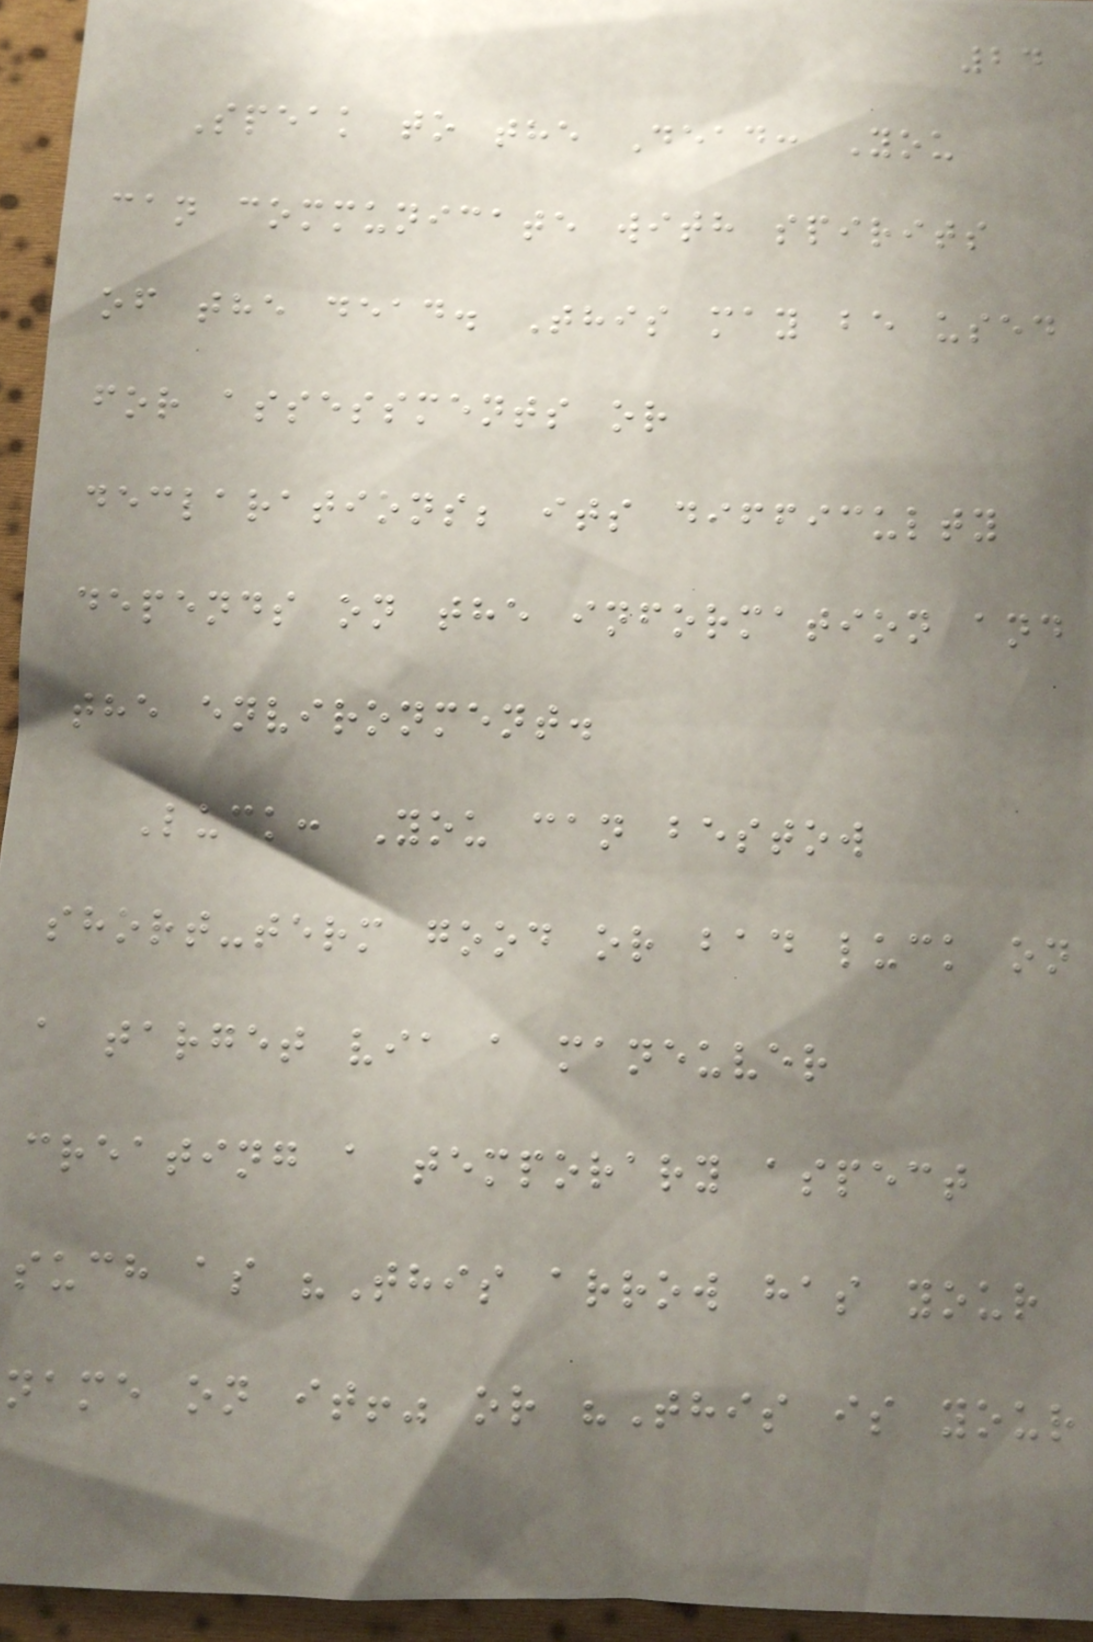24
Speak to the Dead: You
can communicate with spirits
of the dead. This may be used
for assessments or
declarations; its difficulty
depends on the information and
the environment.
Luck: You can bestow
short-term good or bad luck on
a target via a maneuver
creating a temporary aspect
such as "This arrow has your
name on it!" or "This is your
